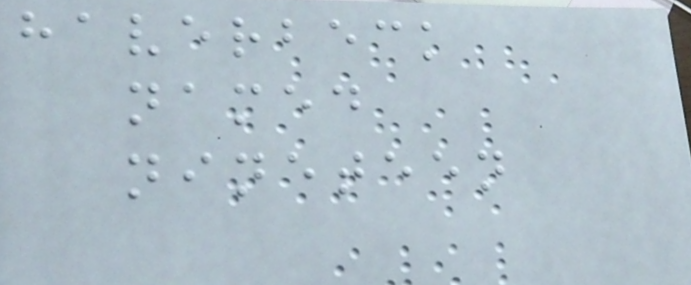haverbeck
named
nineteen
